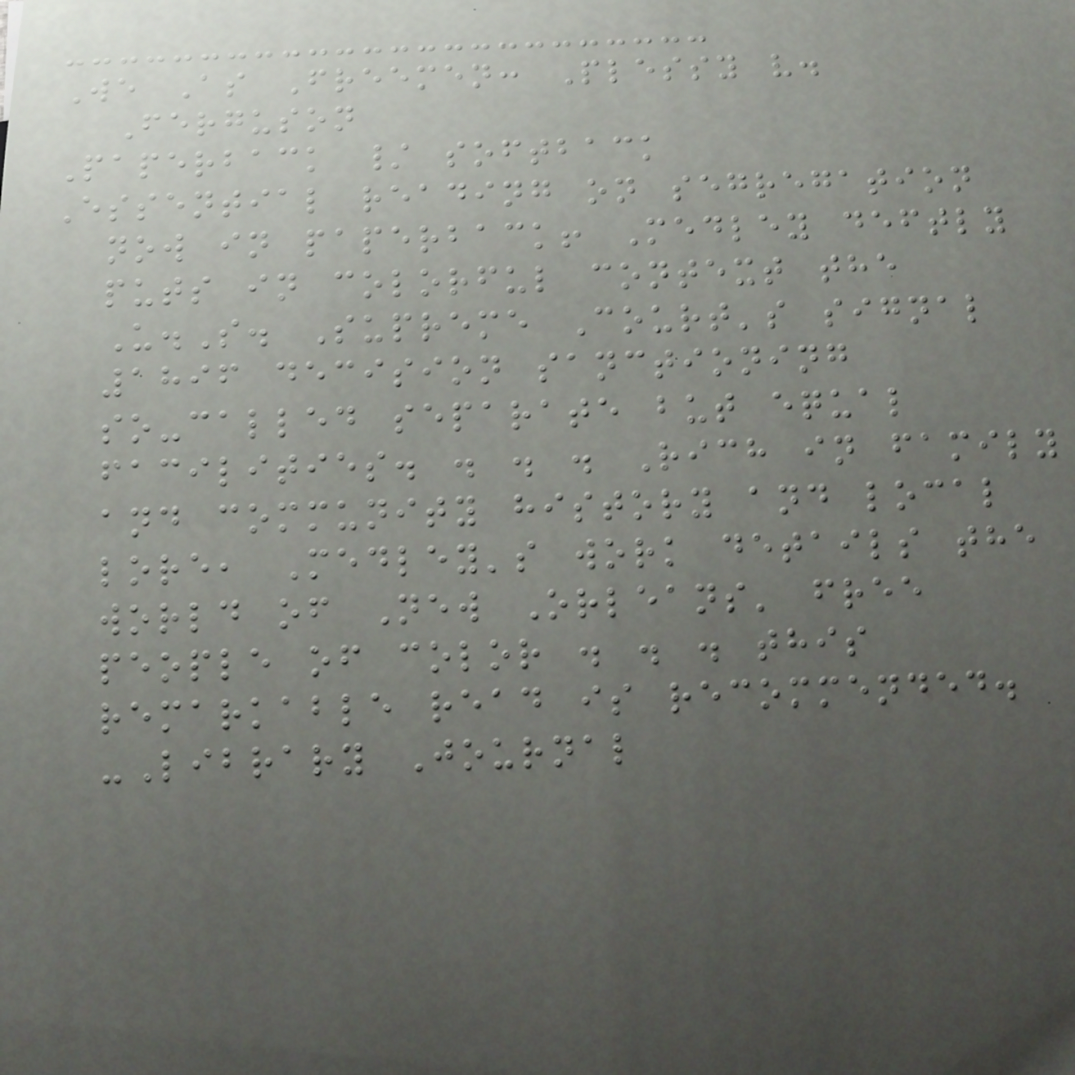We As Freemen: Plessy v.
Ferguson
Paperback / softback
Essential reading on segregation
now in paperback! Medley deftly
puts in colorful context the
U.S. Supreme Court's signal
1896 decision sanctioning
so-called separate but equal
facilities. . . . Rich in family
and community history and local
lore, Medley's work details the
world of New Orleans' free
people of color . . . this
remarkable read is recommended.
-Library Journal
